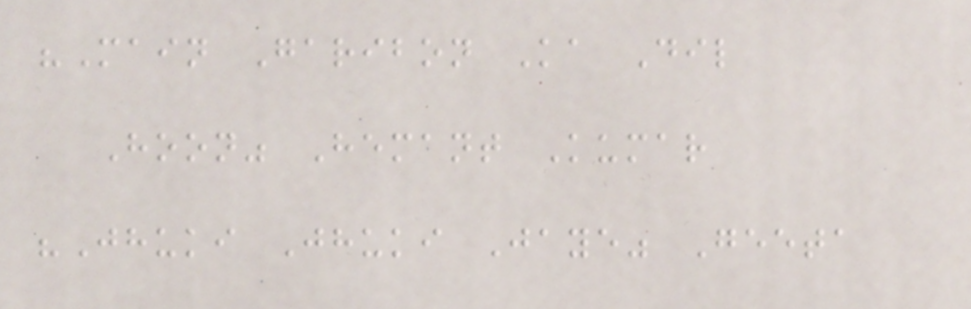"Main Garibon Ka Dil
Hoon" Hemant Kumar
"Jhuki Jhuki Jaye" Geeta
